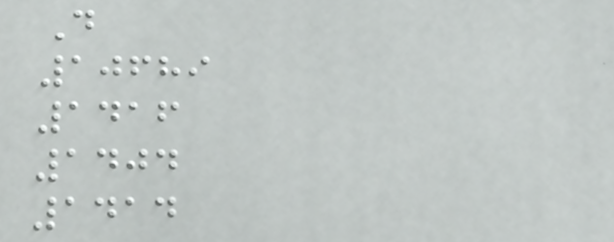D
10689
1416
1404
1414
